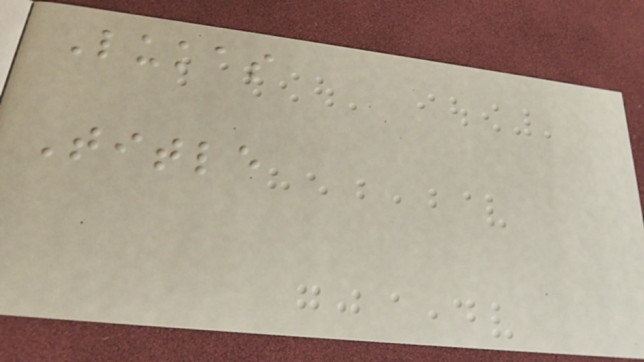Lukas
Title
